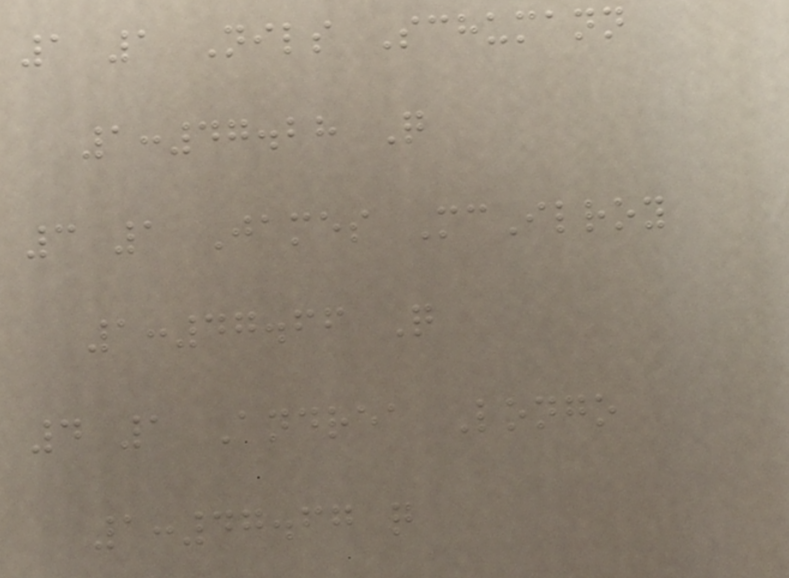1 1 Nils Schumann
1:47.28 Q
3 1 James McIlroy
1:47.66 Q
4 1 Andrea Longo
1:47.67 q
